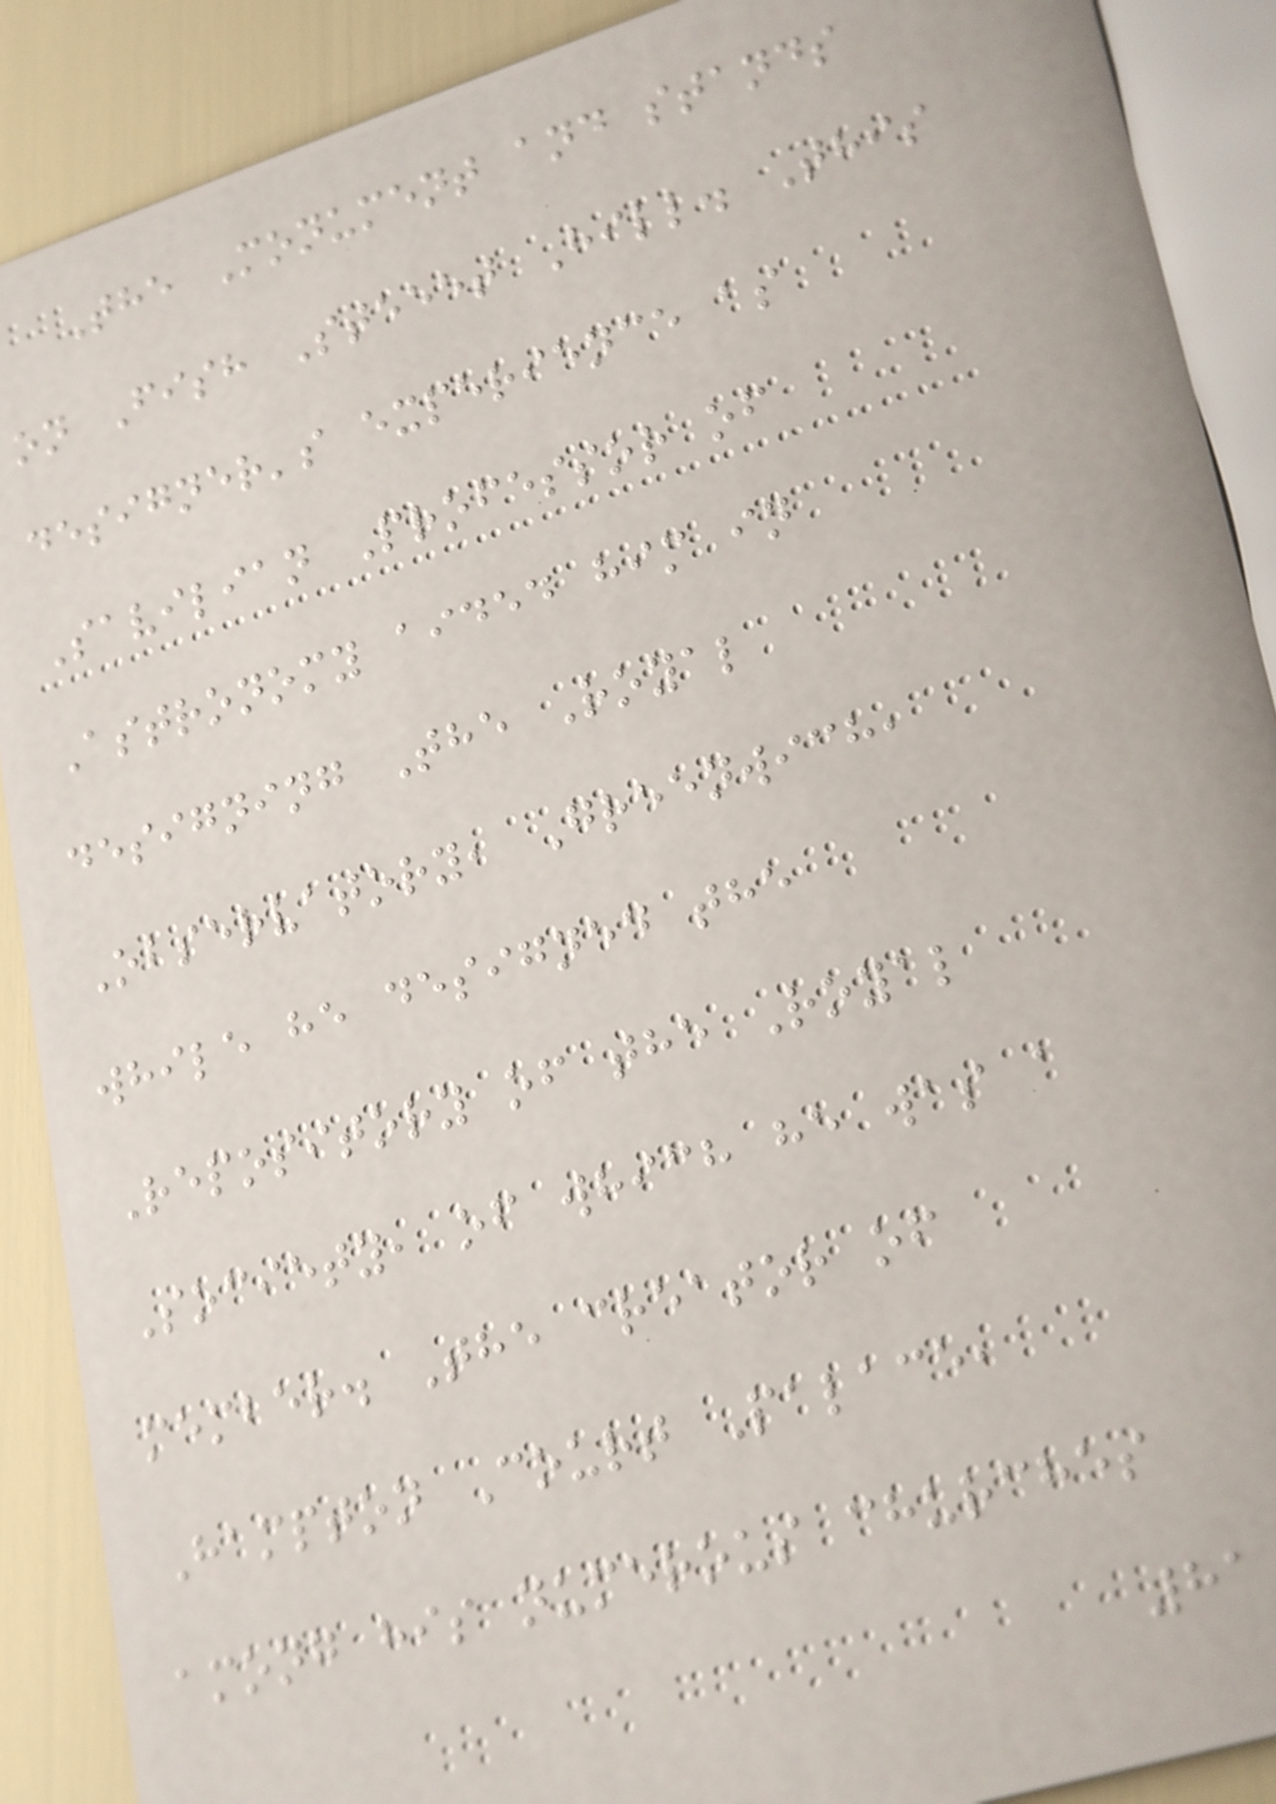The Monument and stands
on Fish Steeet Hill. This
designer's experience as
Savilian Professor of
Astronomy aided him in
designing The Royal
Observatory, Greenwich,
while he designed the
Repository of the Royal
Society, of which he was a
member. The creator of
Hampton Court Palace,
among his numerous churches
81
